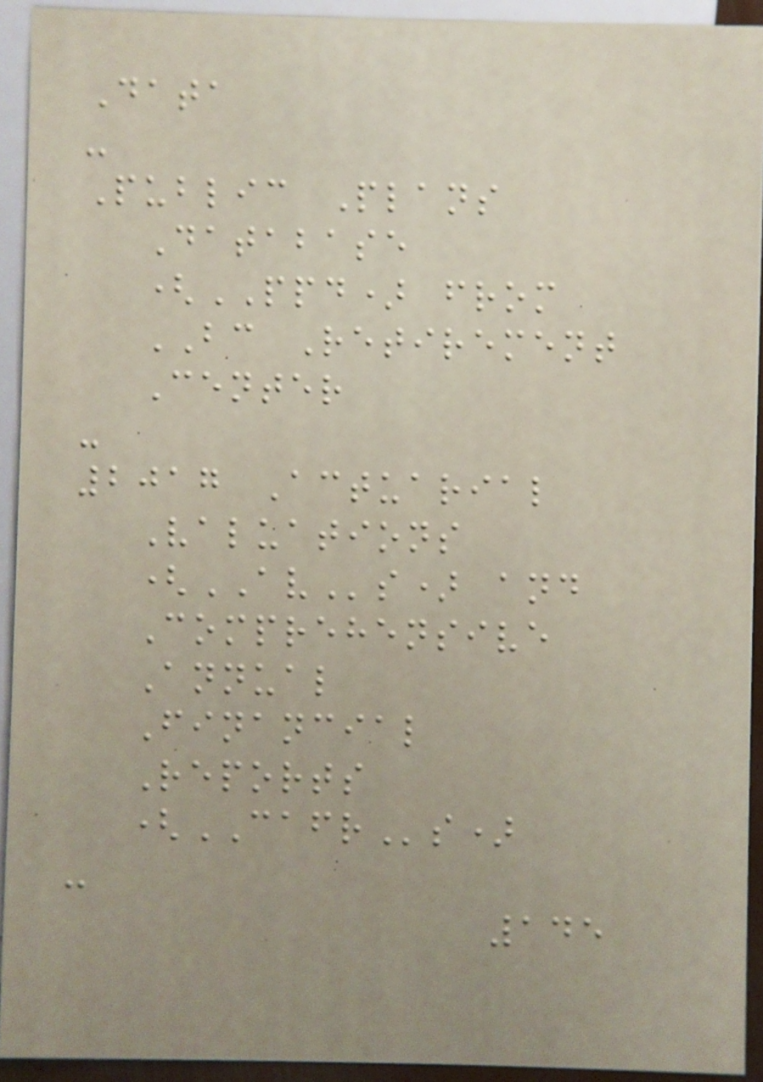Data
-
Public Plans
Database
(PPD) from
BC Retirement
Center
-
2017 Actuarial
Valuations
(AVs) and
Comprehensive
Annual
Financial
Reports
(CAFRs)
-
145
